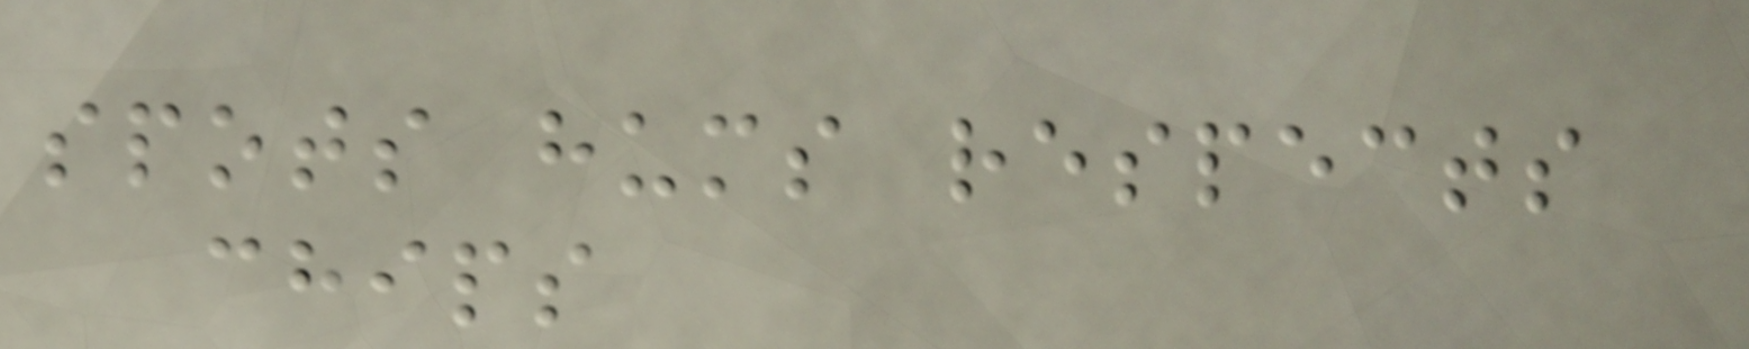spots hums respects
chips
